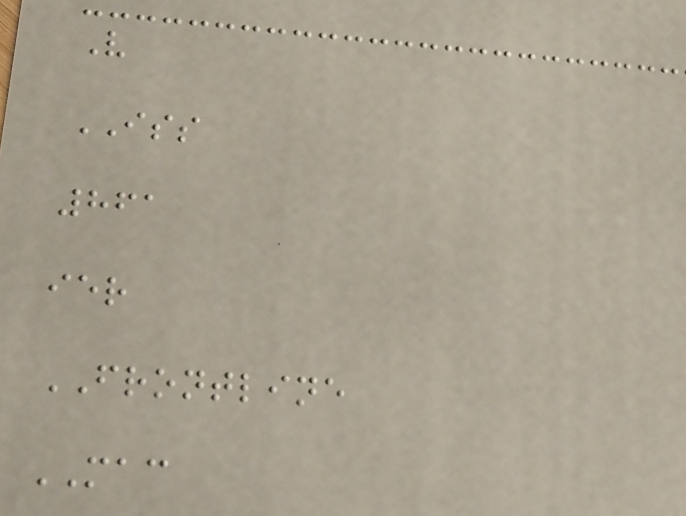V
ISS
861
ier
FRONTLINE
MAC
